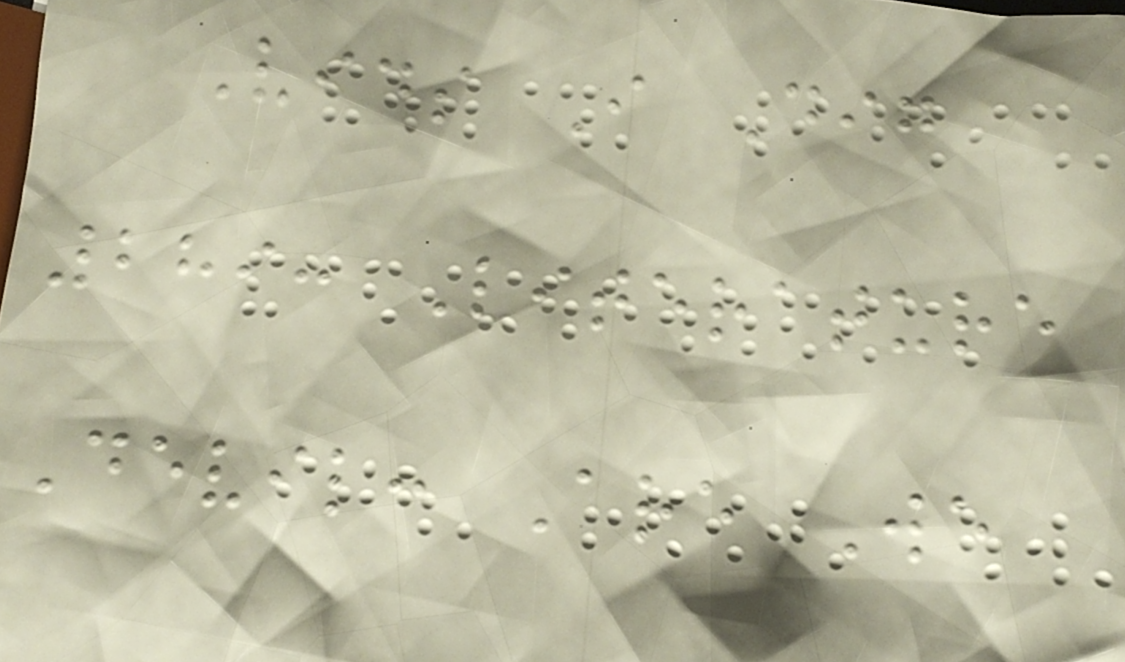Vids I Dig
289: Literature
Devil: Are We
